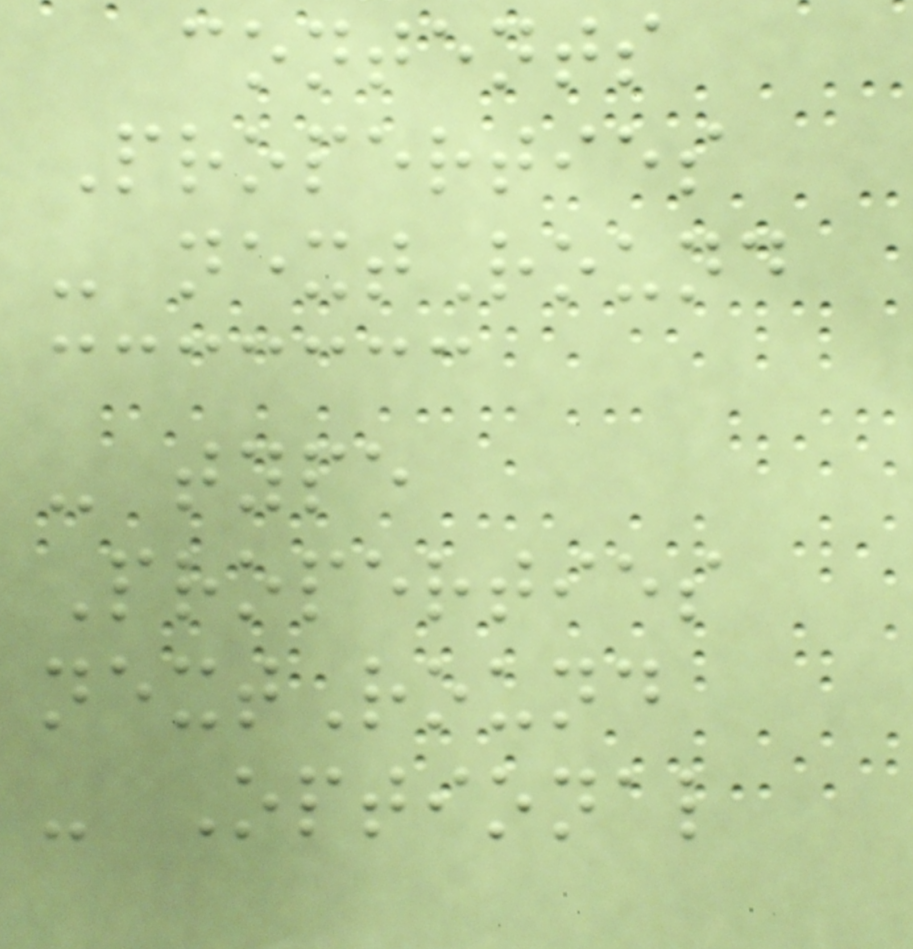contents
Properties
- nextRound
- type
Properties
nextRound
- Optional
